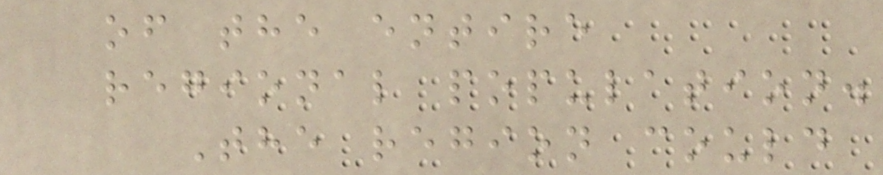of the entire
regional population.
The region could
